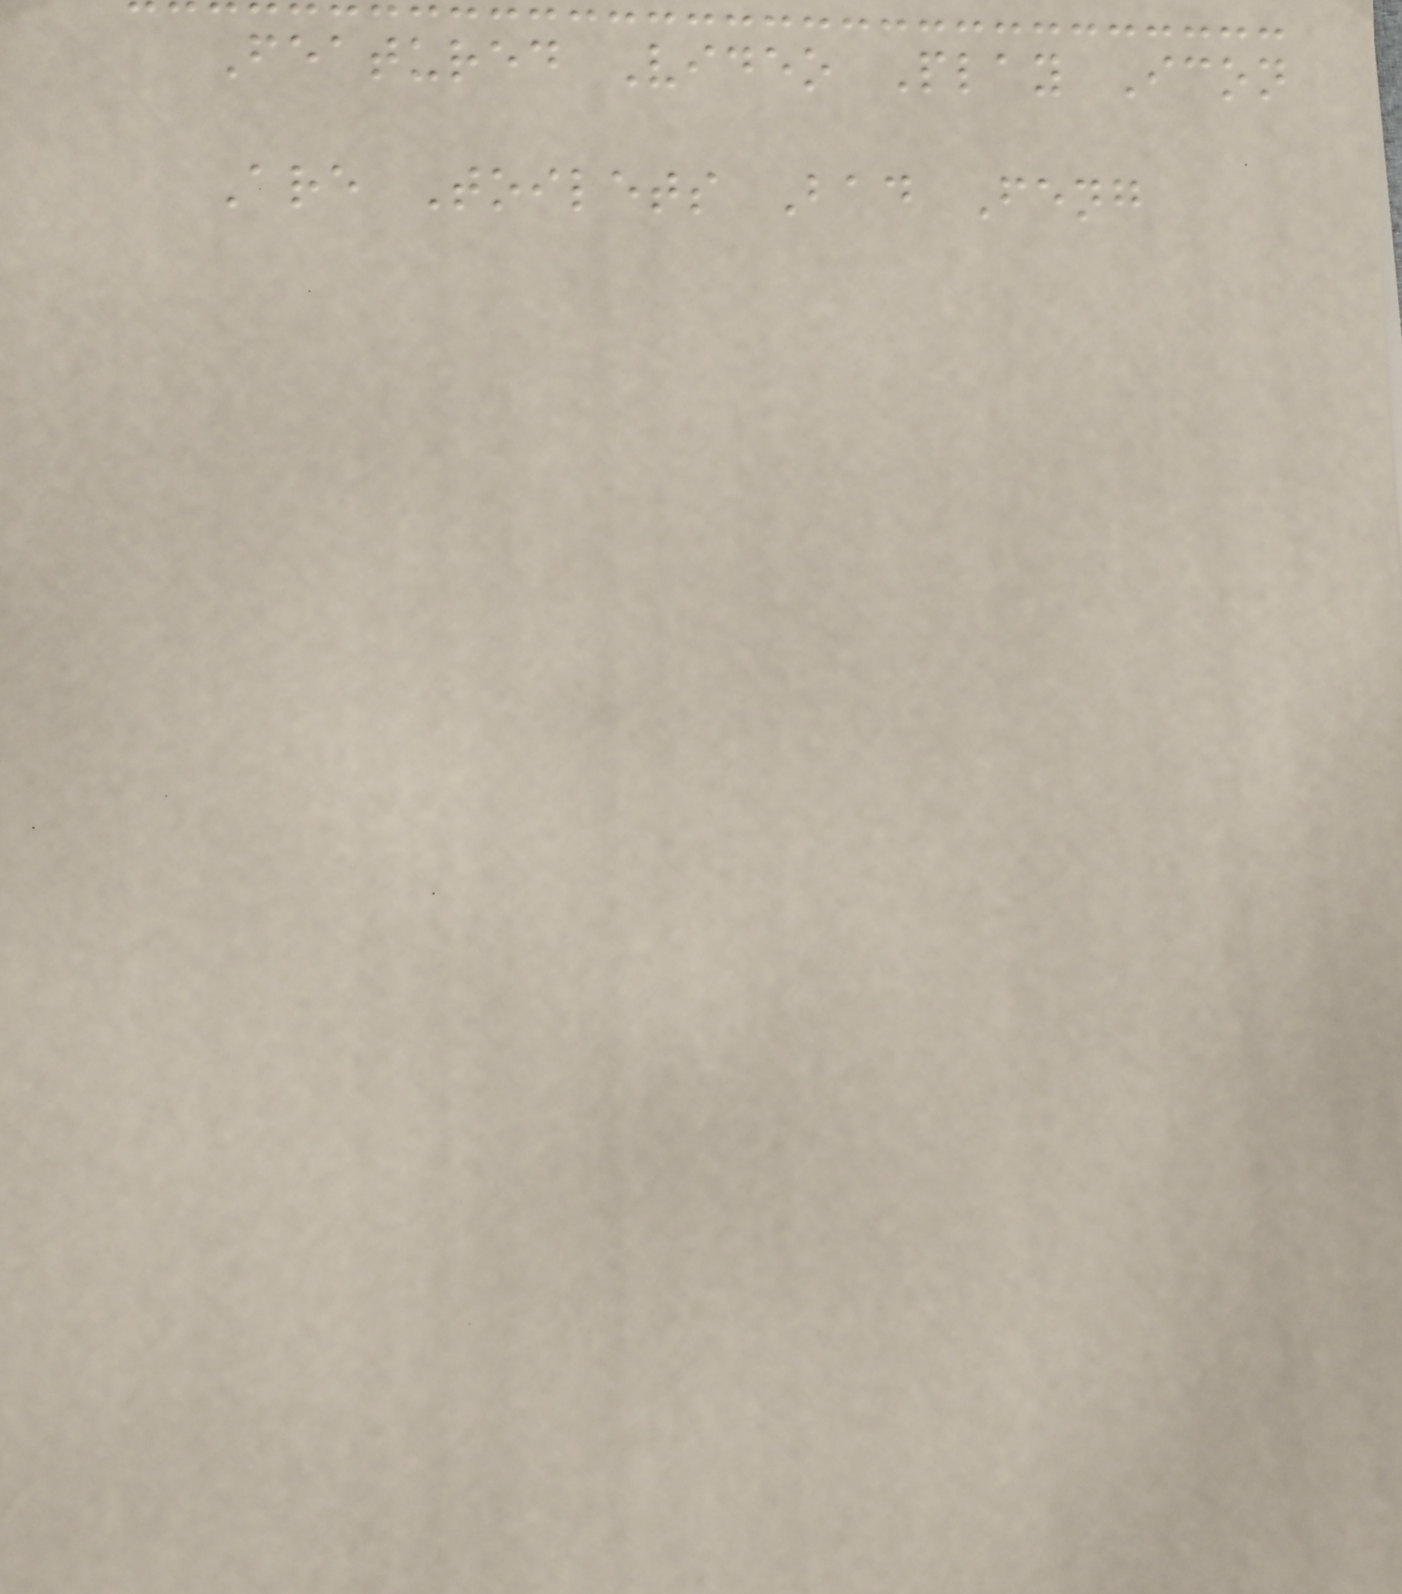Featured Video Play Icon
Are Toilets Bad Feng
